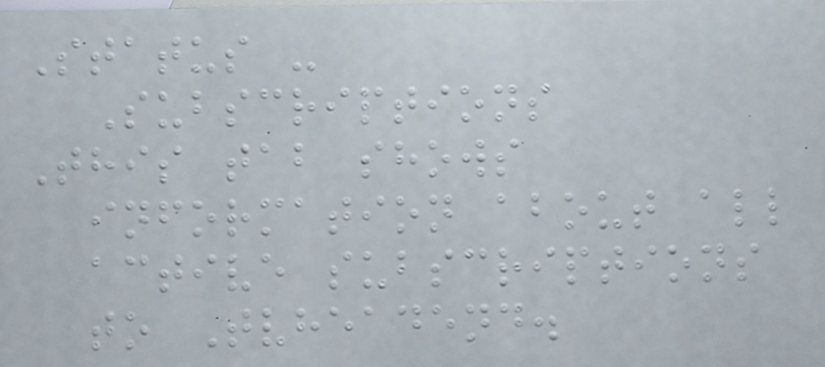Status -
Subscriptions
This tab shows
information about all
active subscriptions
to Tvheadend.
